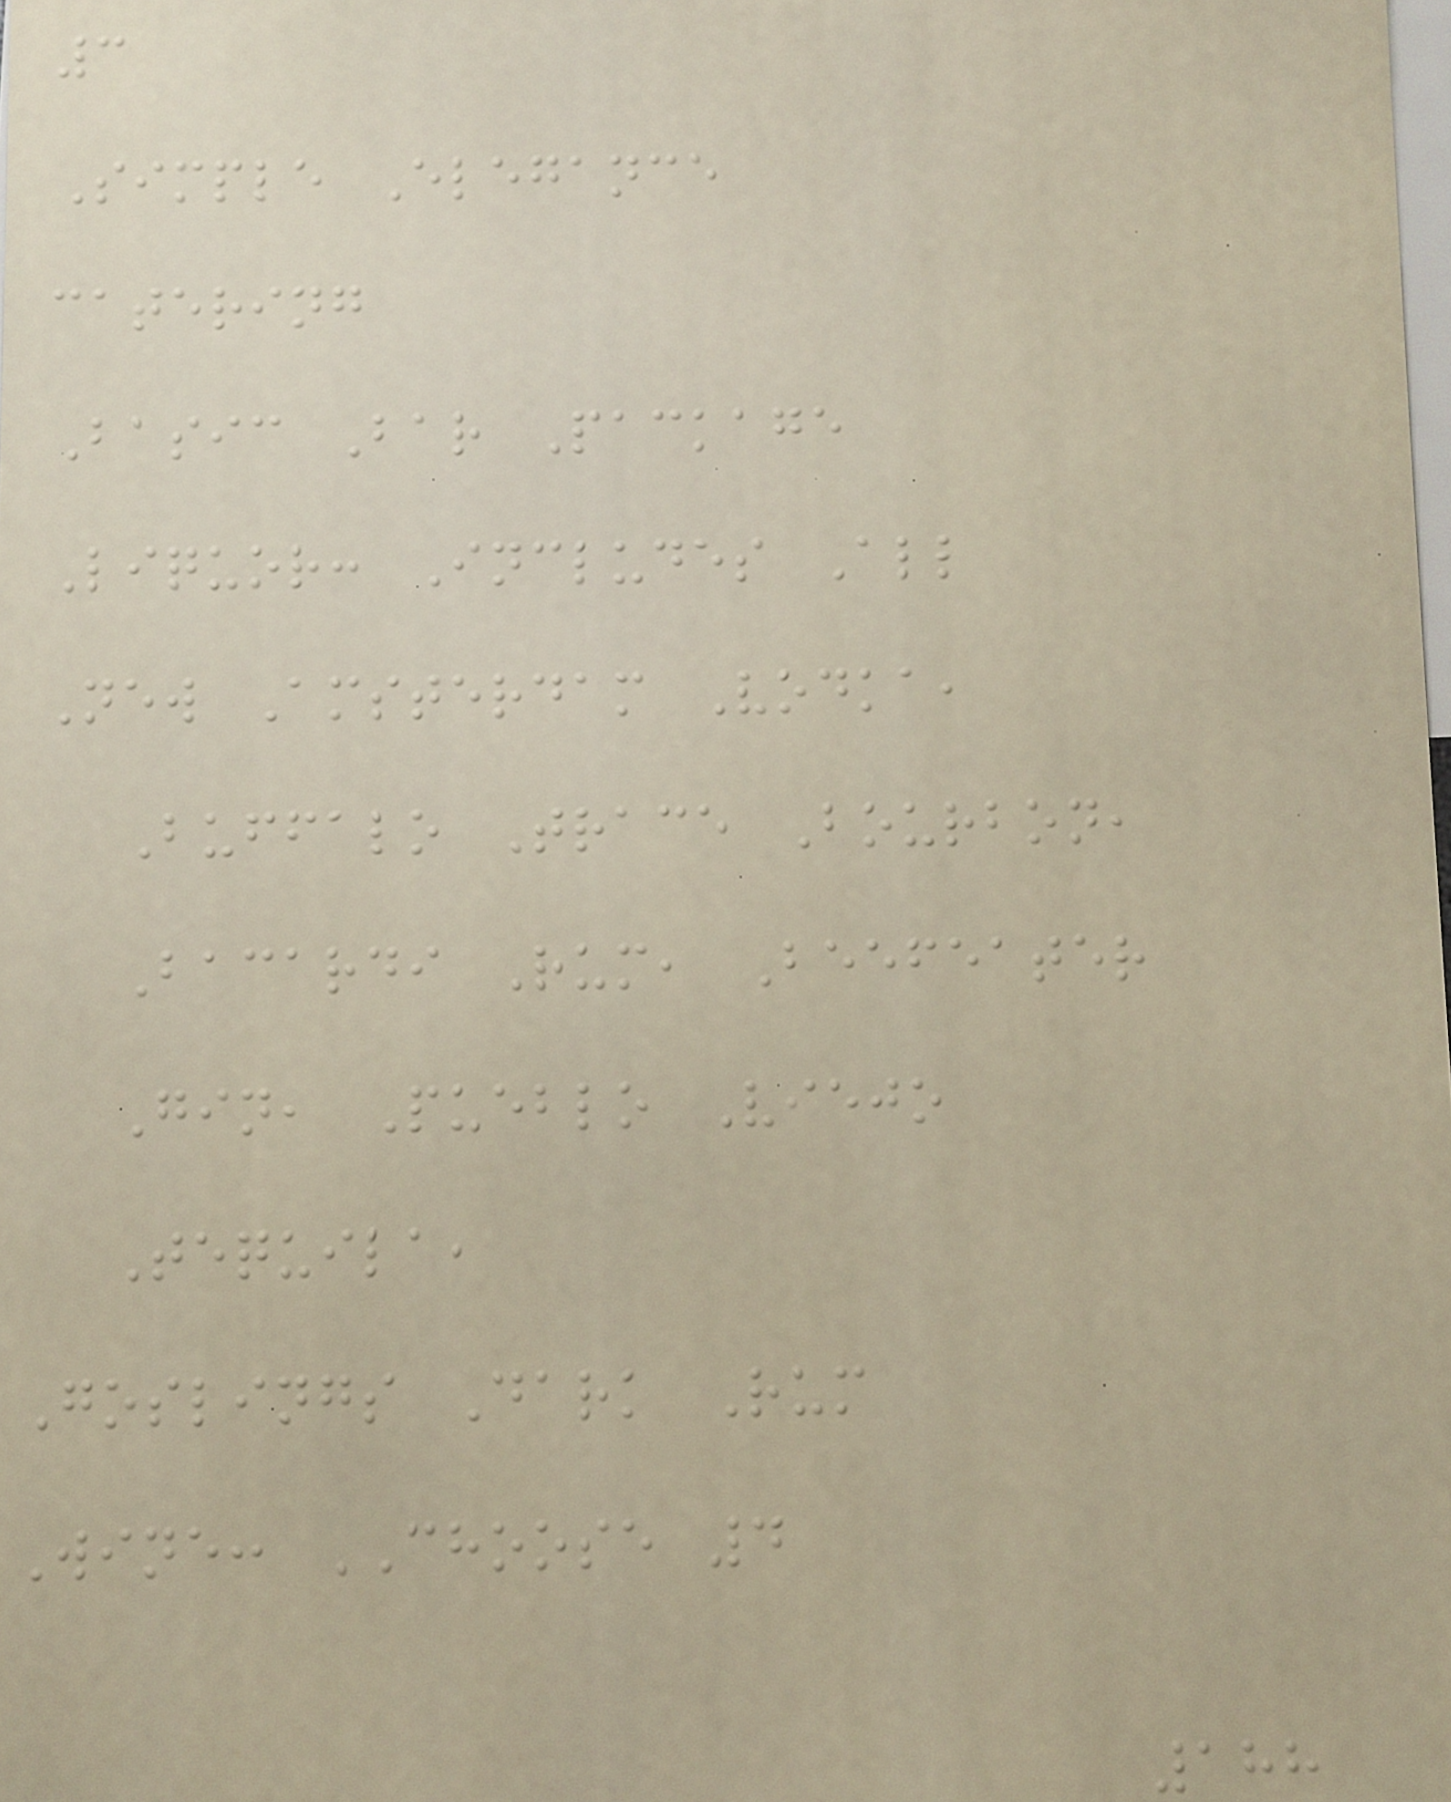3
Simple Elegance
catering
Basic Bar Package
Liquor: Includes All
New Amsterdam Vodka,
Buffalo Trace Bourbon,
Bacardi Rum, Beefeater
Gin, Pueblo Viejo
Tequila,
Goslings Dark Rum
Wine: CHOOSE 4
188
